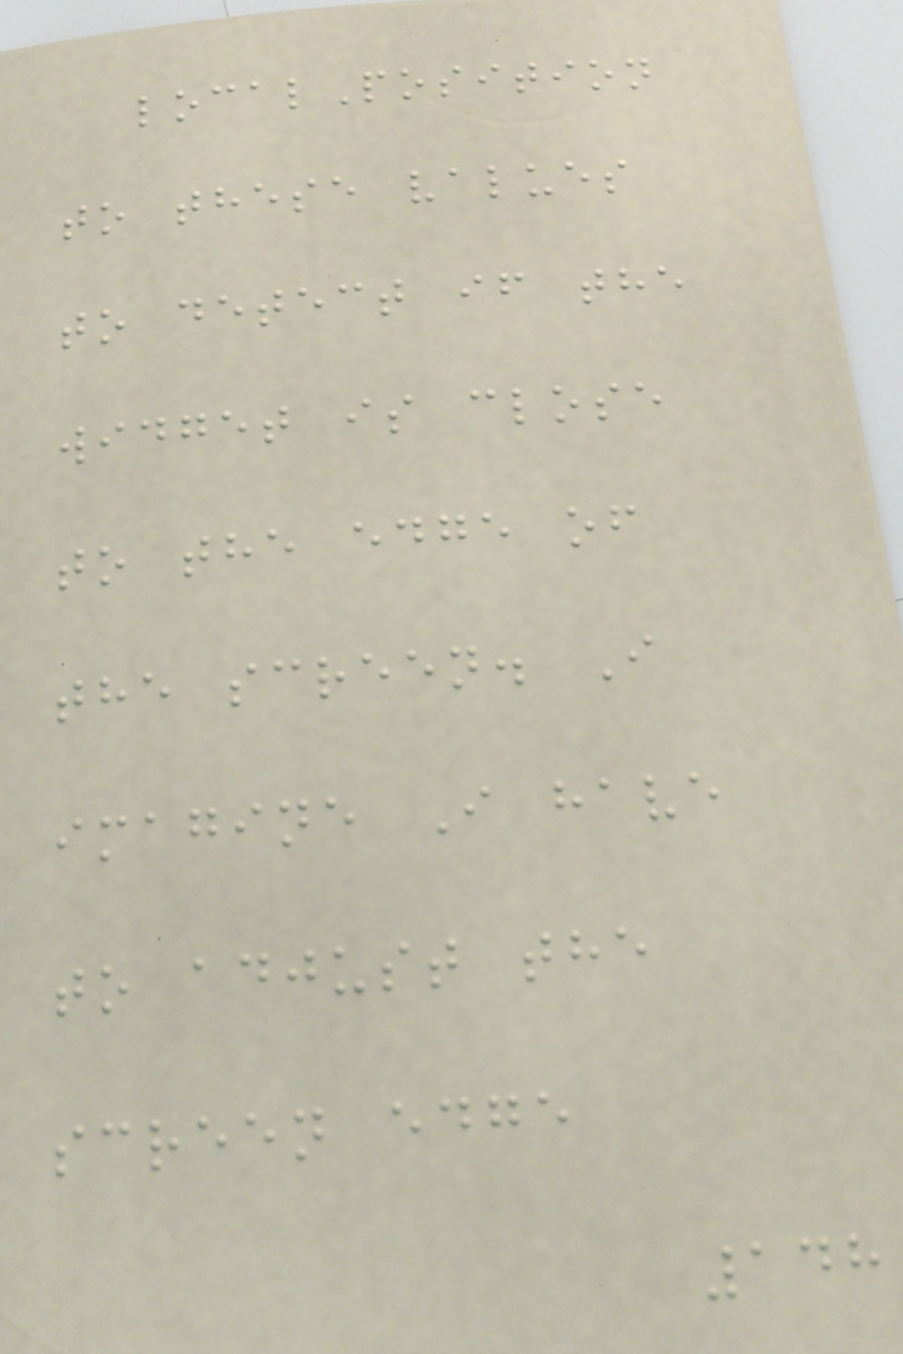localPosition
to these values
to detect if the
widget is close
to the edge of
the screen. I
imagine I have
to adjust the
screen edge
148
